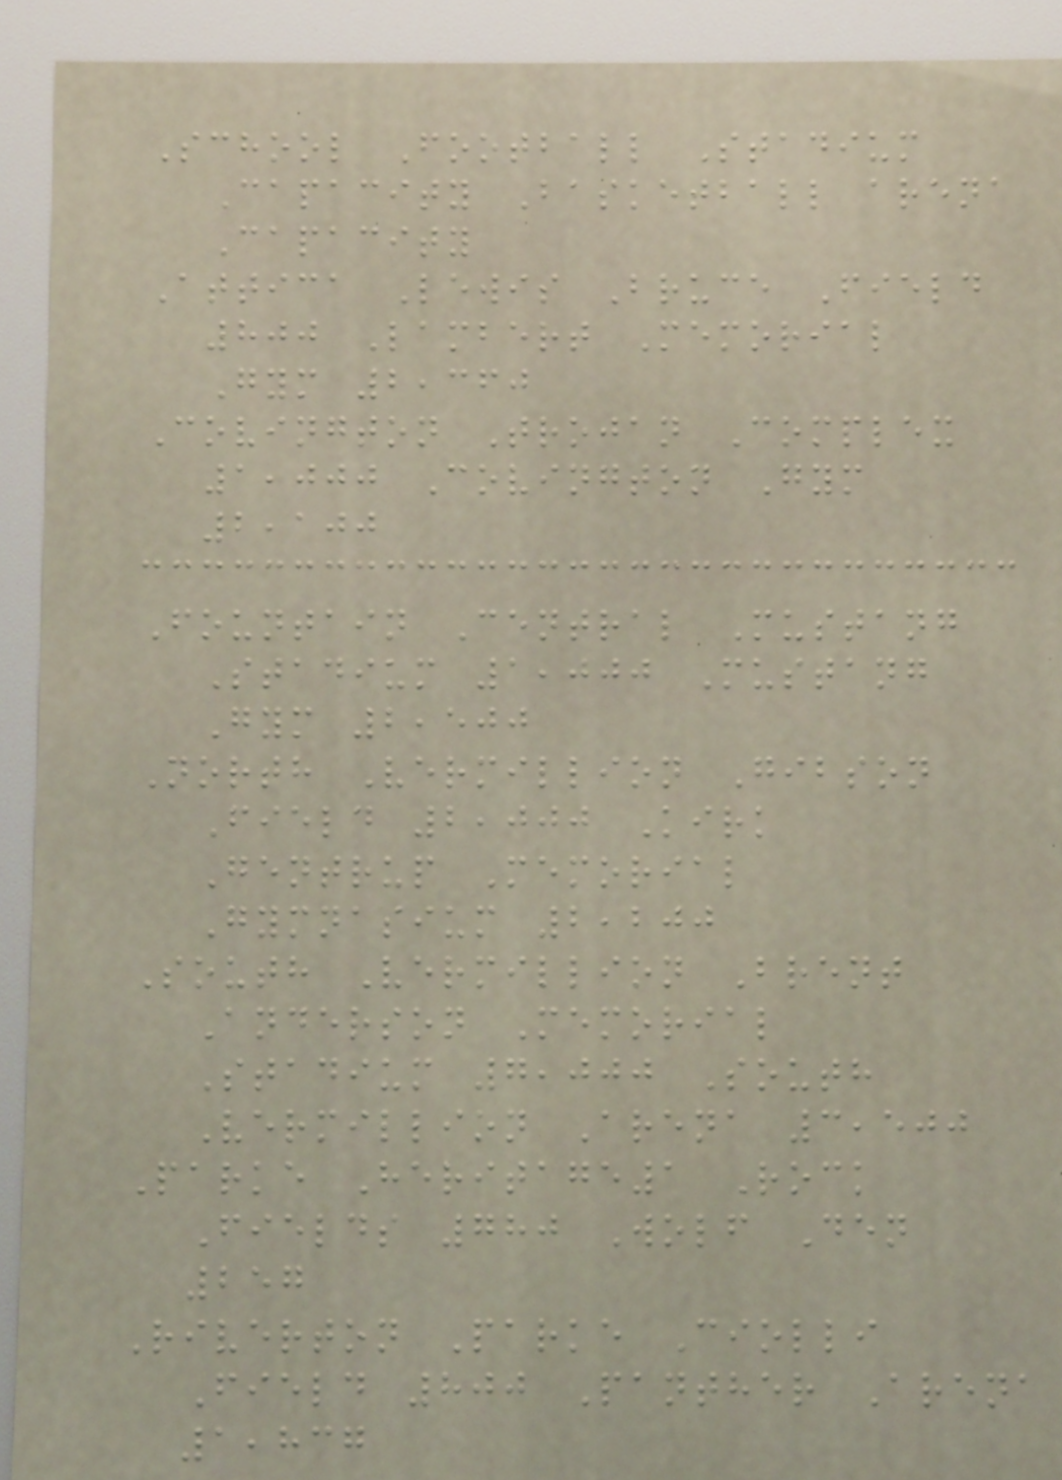School Football Stadium
Capacity Basketball arena
Capacity
Attica Lewis Bruce Field
800 Lambert Memorial
Gym 2,360
Covington Trojan Complex
1,000 Covington Gym
2,100
Fountain Central Mustang
Stadium 1,000 Mustang
Gym 2,500
North Vermillion Gibson
Field 2,000 Kirk
Gentrup Memorial
Gymnasium 2,200
South Vermillion Brent
Anderson Memorial
Stadium 7,000 South
Vermillion Arena 3,500
Parke Heritage1 Rock
Fields 780 Wolf Den
257
Riverton Parke Ciolli
Field 800 Panther Arena
1,837
